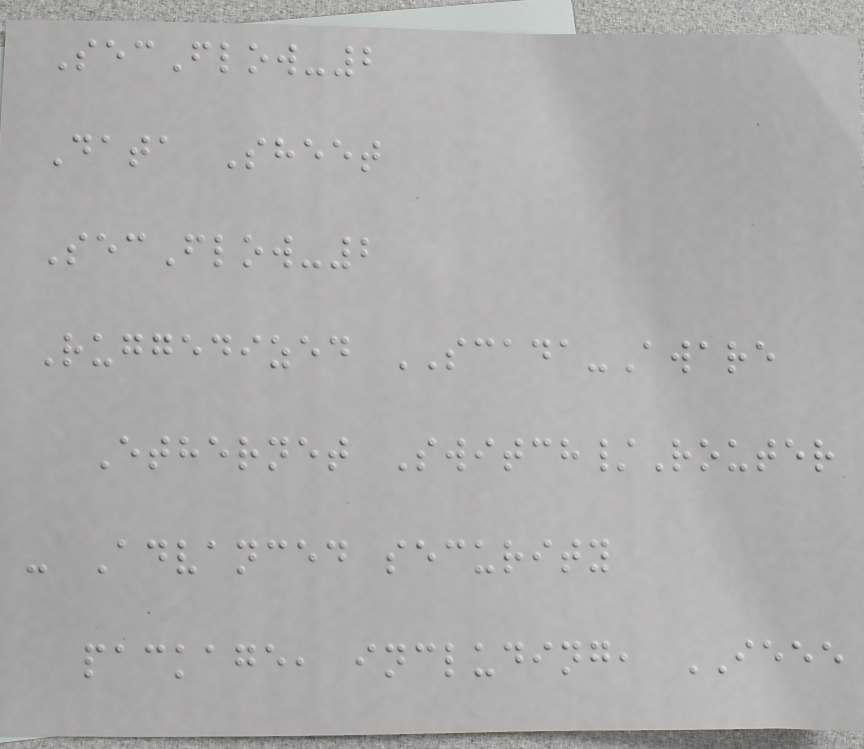SecFlow-2
Data Sheet
SecFlow-2
Ruggedized SCADA-Aware
Ethernet Switch/Router
- Advanced security
package, including, IEEE
